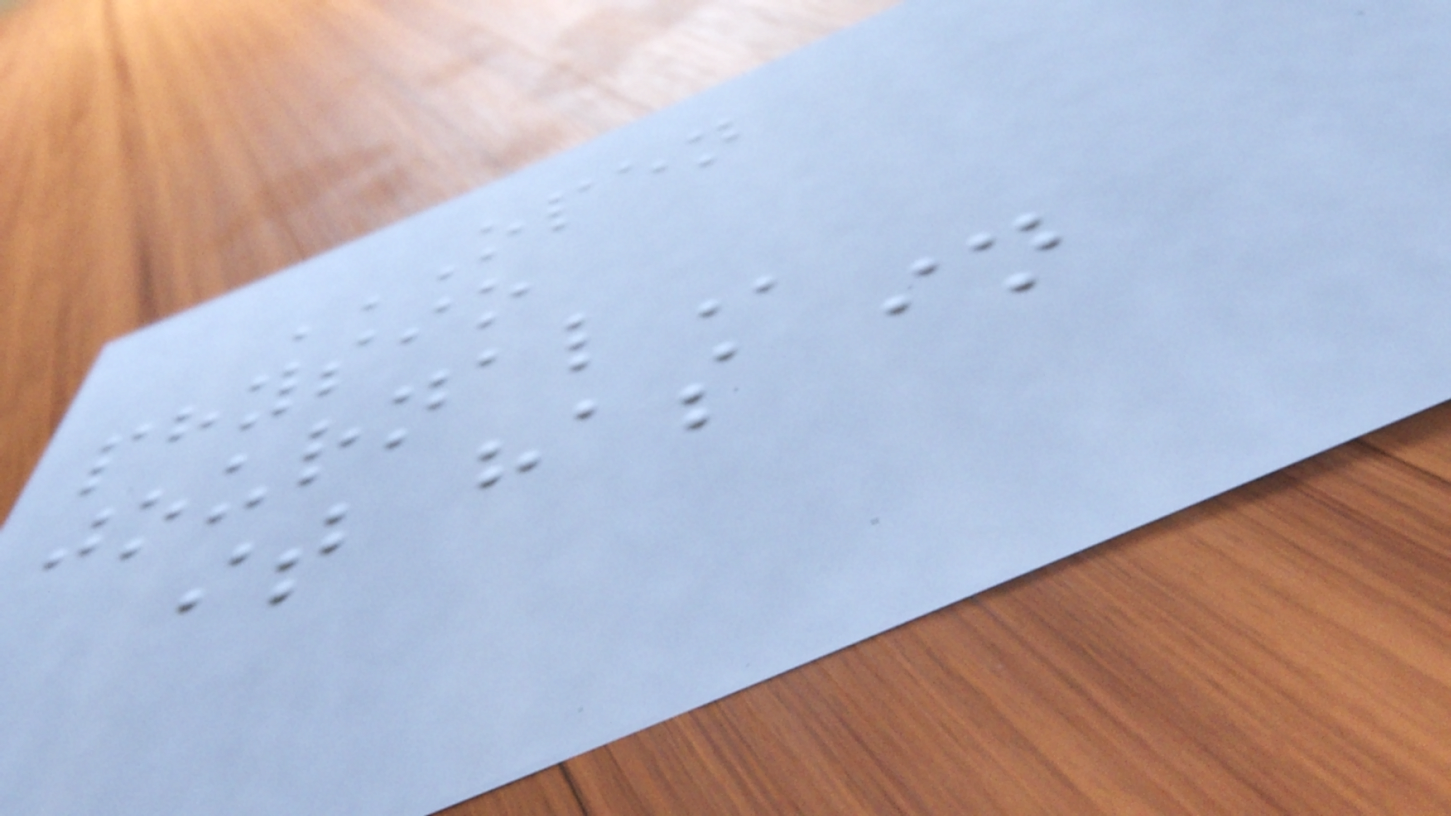OPEN
PHYSIO
JOURNAL
it has in
